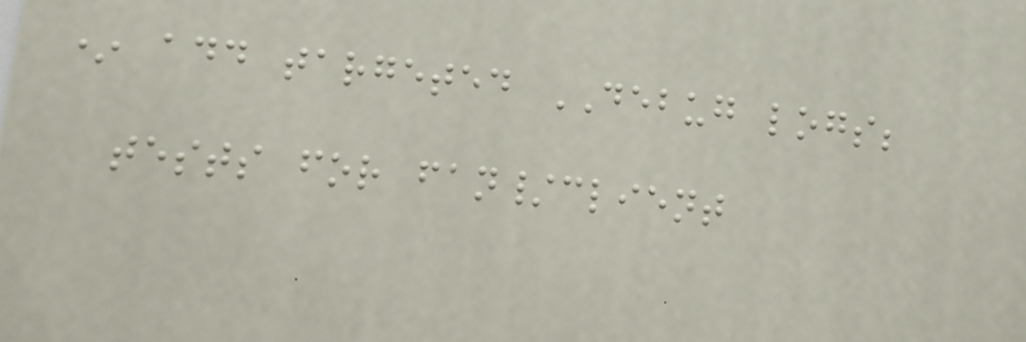* add targeted DEBUG logs;
tests for fan/client
